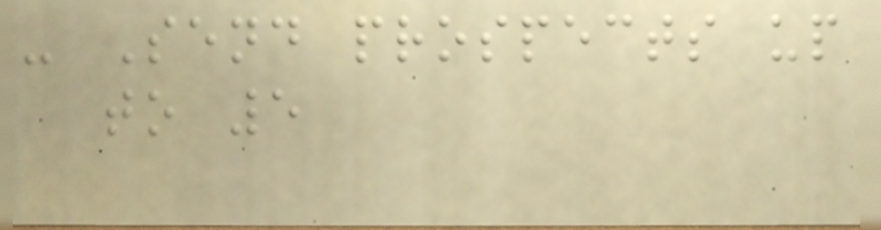- Send prospects up
to 5
